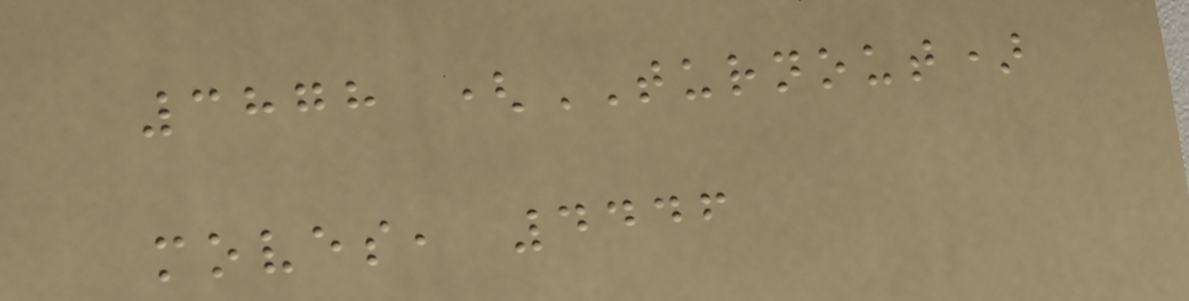3878 (TURNOUT)
moves, 4446
